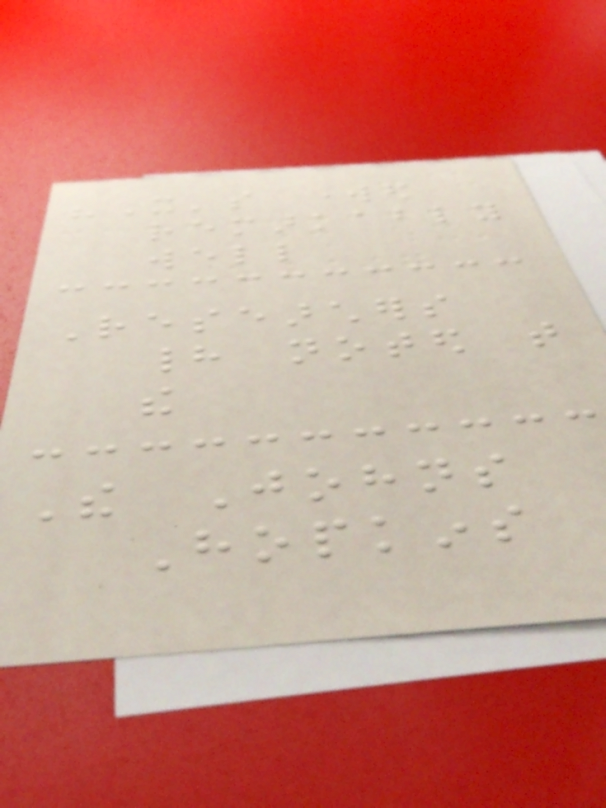"It's worked
remarkably
well
Researchers
had noted that
the
The Johns
Hopkins
